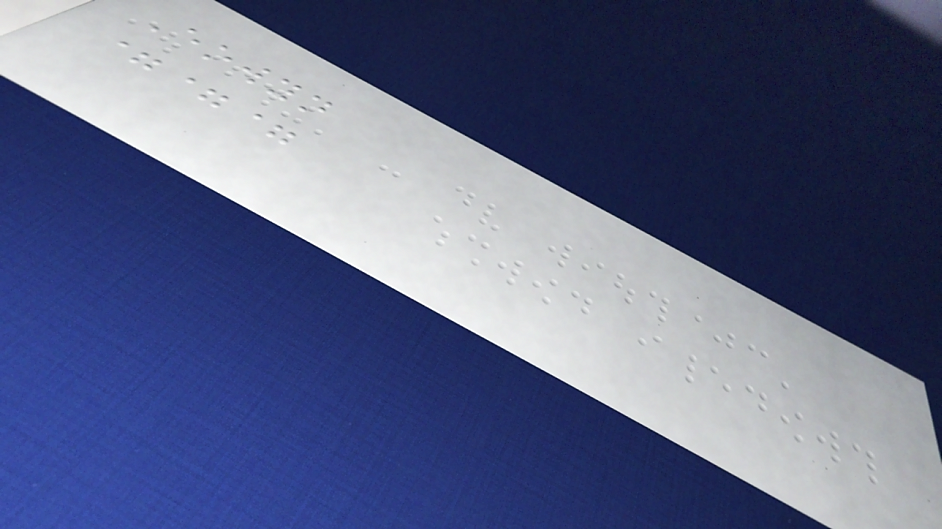Eowyn
===
